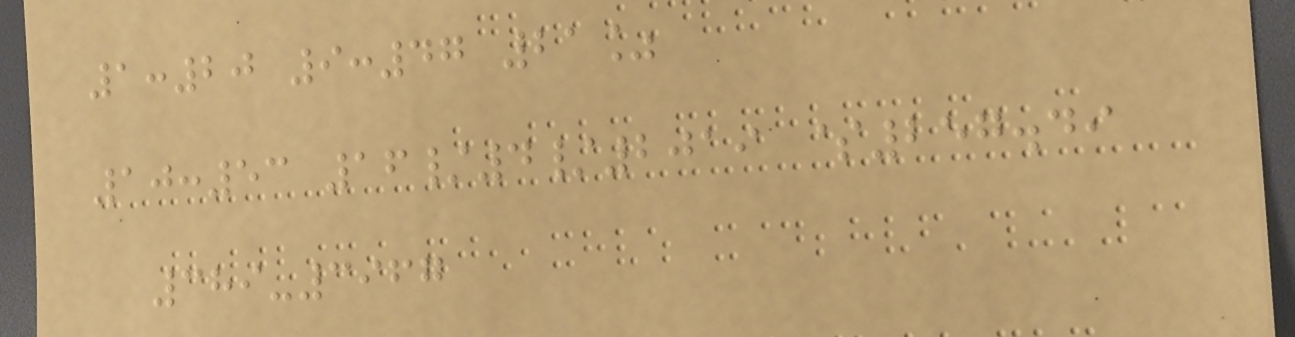1:20 9:47 21%
10:53 16/4/2019 $257.49
389-3967
